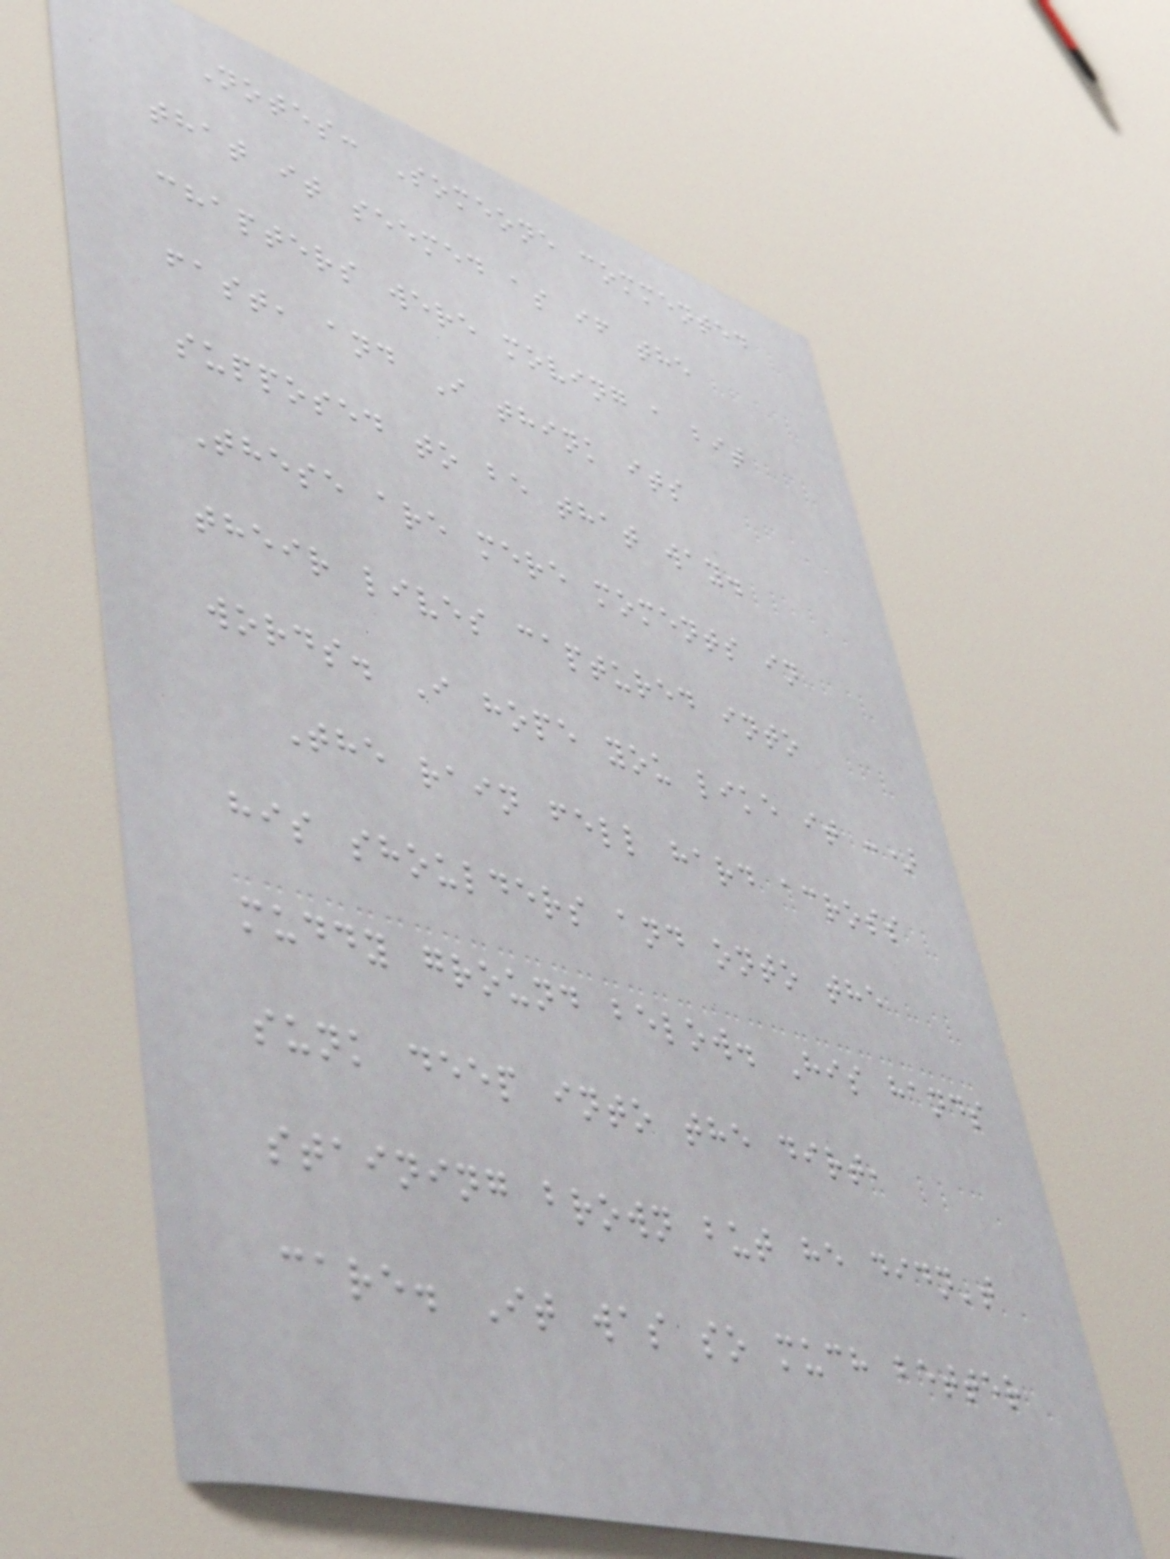Notes: Someone commented
that it seemed as if the
chapters were moving a bit
fast, and I think its
supposed to be that way.
These are mere moments in
their lives captured into
words. I hope you like it :)
The rain fell hard across
his shoulders and onto the
muddy ground below. His hands
sunk deep into the dirt,
staining brown but he didn't
care. It was so much better
